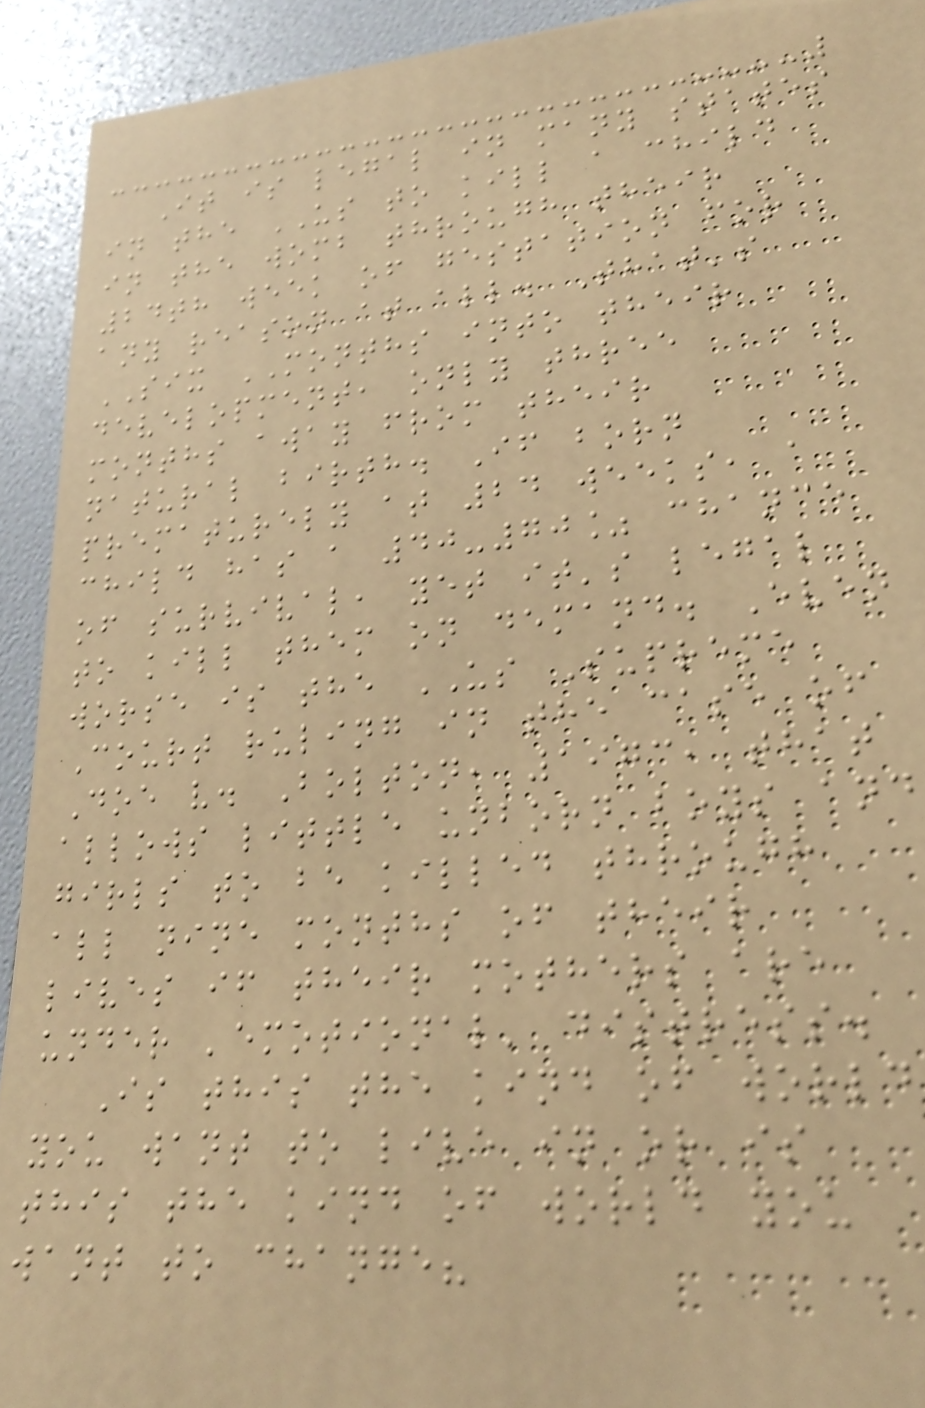It is legal in many states
in the US to kill a child
in the womb through their
24th week of gestation for
any reason at all. That's
SIX MONTHS into their
development, only three
months away from their
natural birth. If born
prematurely at 24 weeks, a
child has a 40-70% chance
of survival, yet it's legal
to kill them on demand. Even
worse is the US Supreme
Court ruling in the case of
Doe v. Bolton, 1973, that
allows little unborn boys and
girls to be killed through
all nine months of their
lives if their mothers are
under 'emotional' distress.
Is this the kind of world
you want to live in or is
this the kind of world you
want to change?
